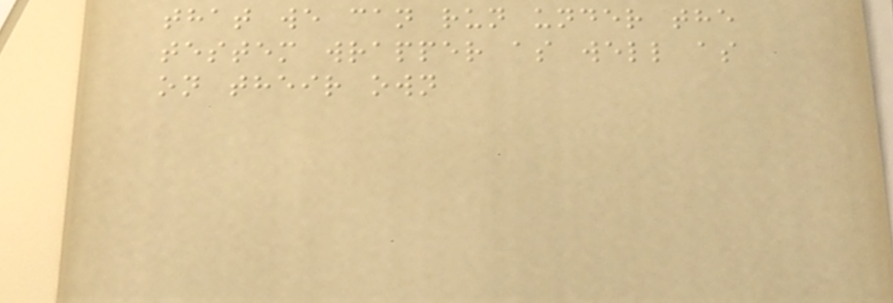that we can run under the
testem wrapper as well as
on their own
